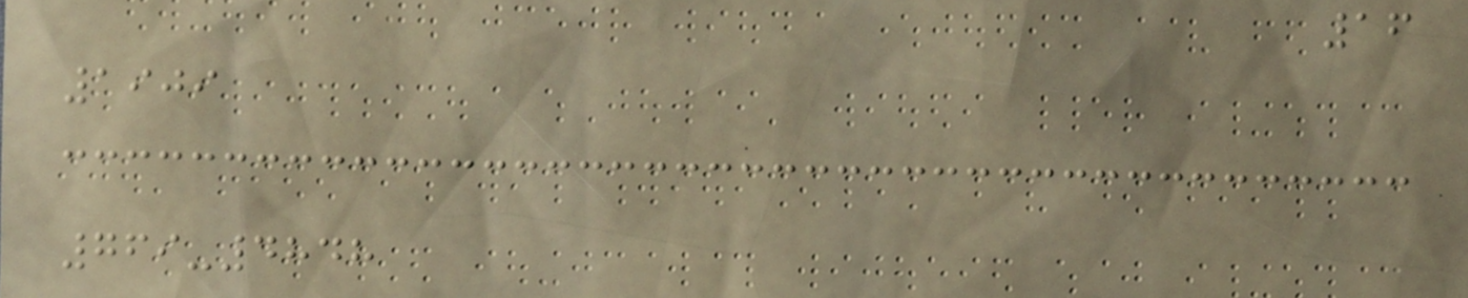16
1909
769-4848
